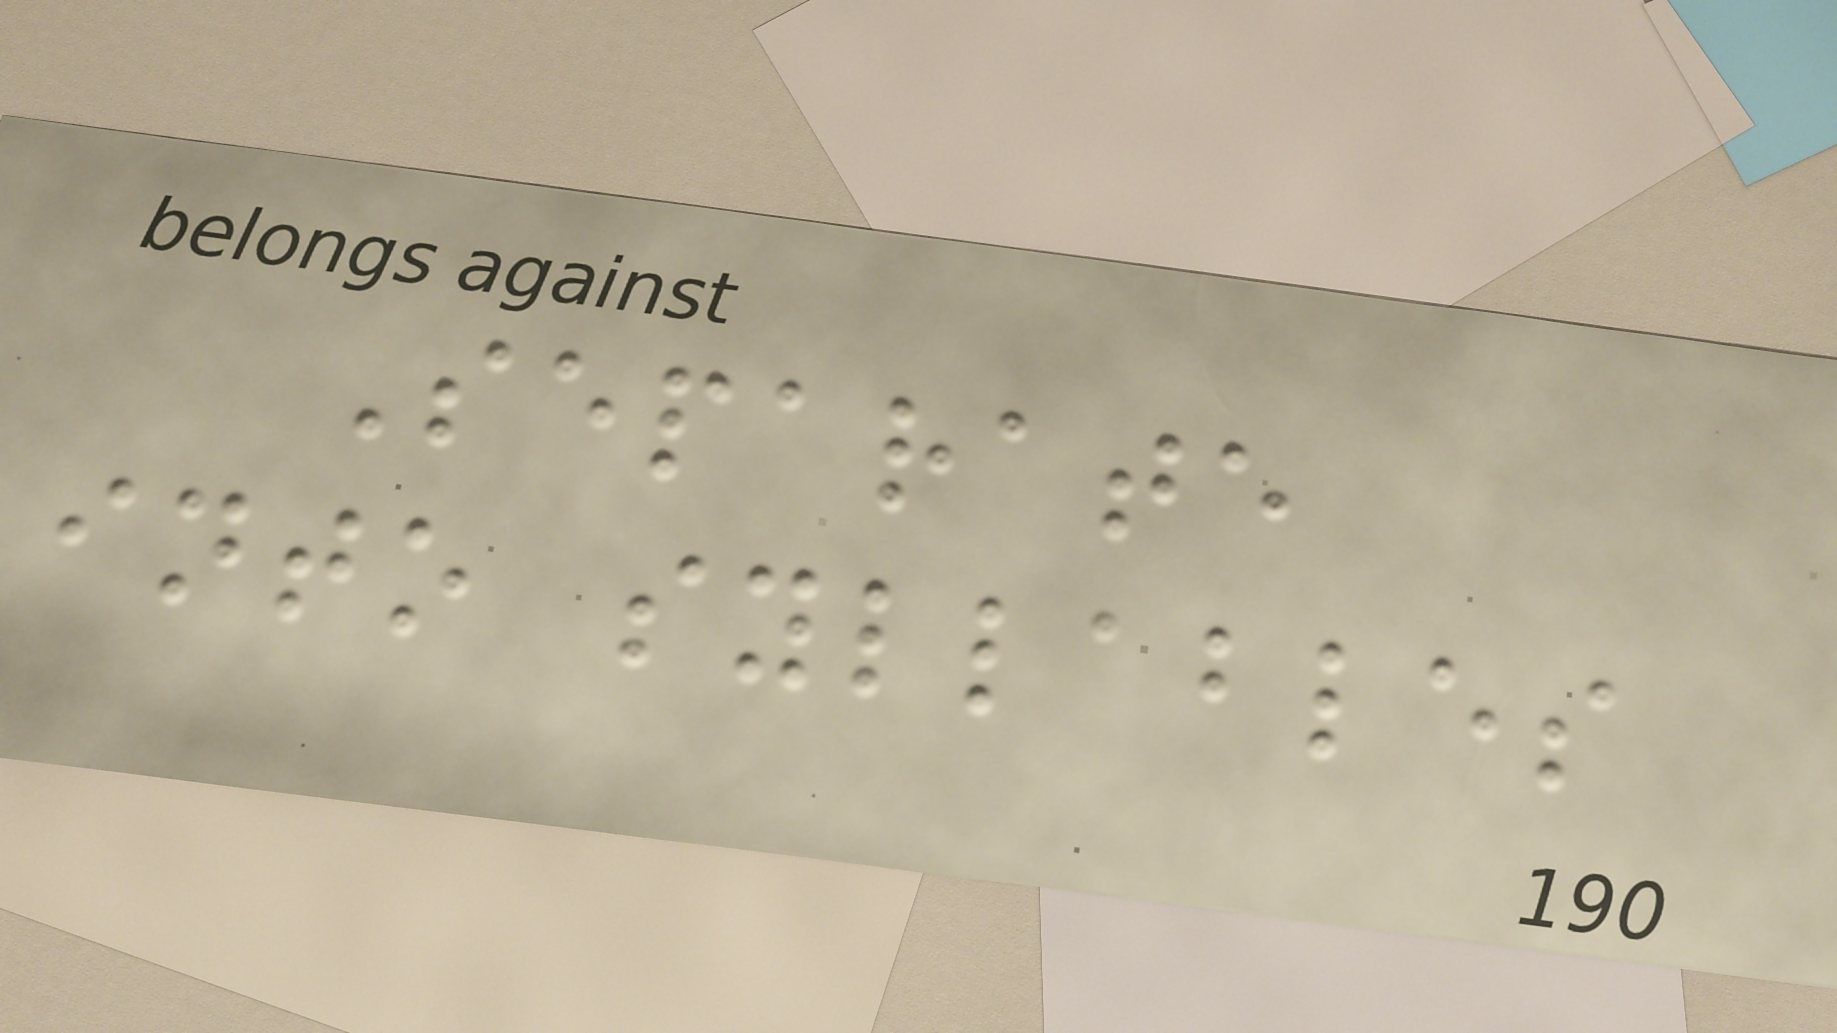Separate
into syllables
